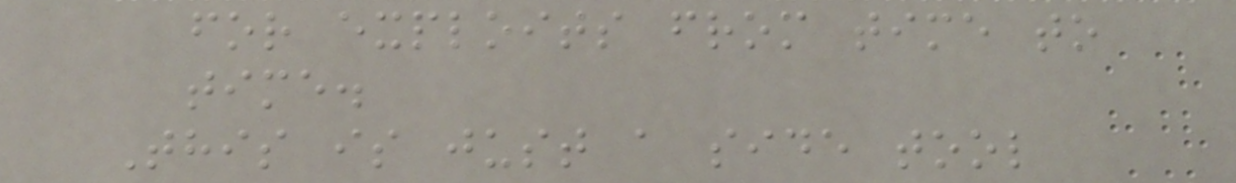for exploits from time to
time.
This is just a side tool
